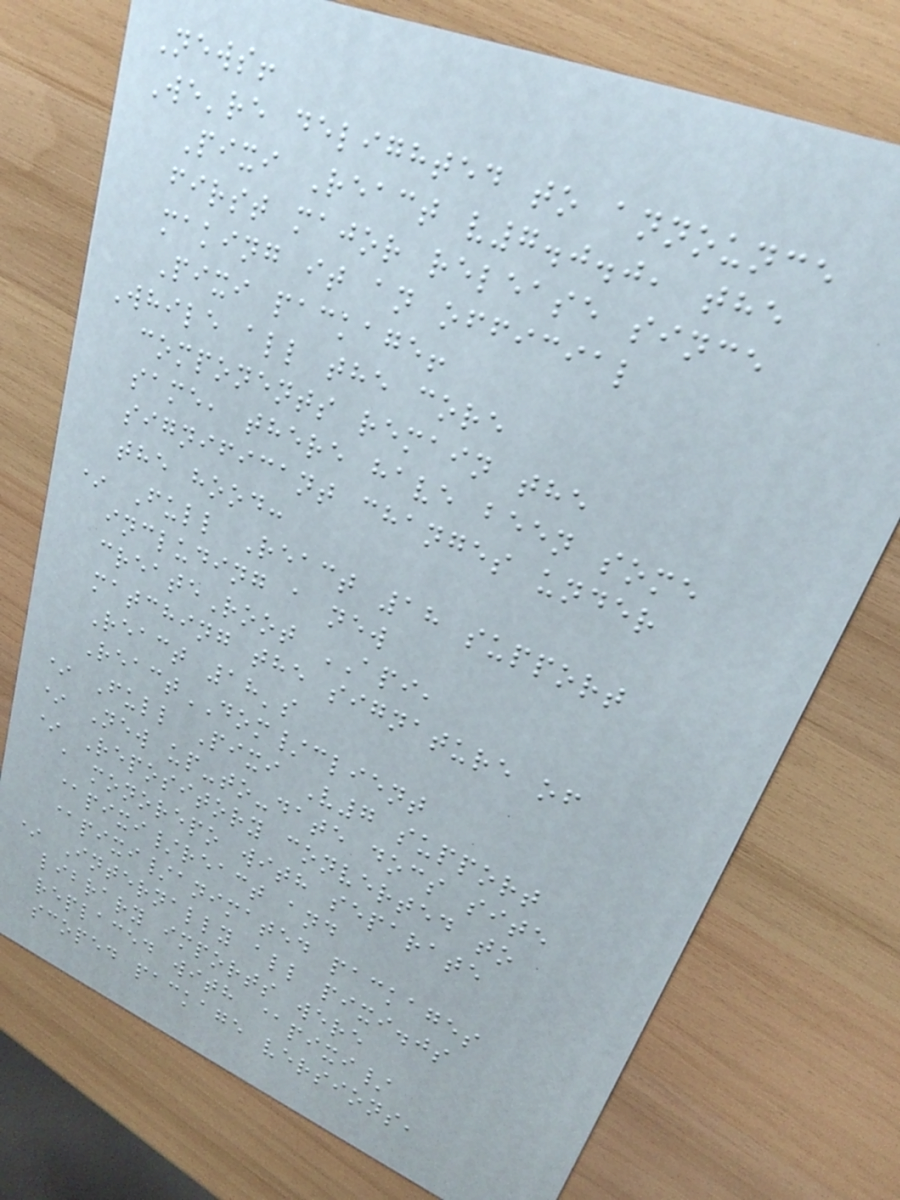News!
We're delighted to announce
Pixi React v7.0.0, the
first major release since
making it an official
Pixi package!
While all the core
components remain the
same, there have been some
significant changes under
the hood:
* Full React 18 support
including a new
createRoot API,
matching the signature of
React 18's
ReactDOM/client
* Full Pixi V7 support
* New up-to-date docs site
* Repository converted to
a monorepo with separate
@pixi/react and
@pixi/animated packages
* Internally all pixi.js
library imports were
replaced with @pixi/
scoped package versions,
